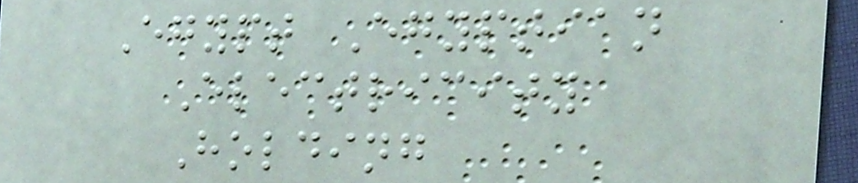Egypt Egyptian
Electricity
Holding
